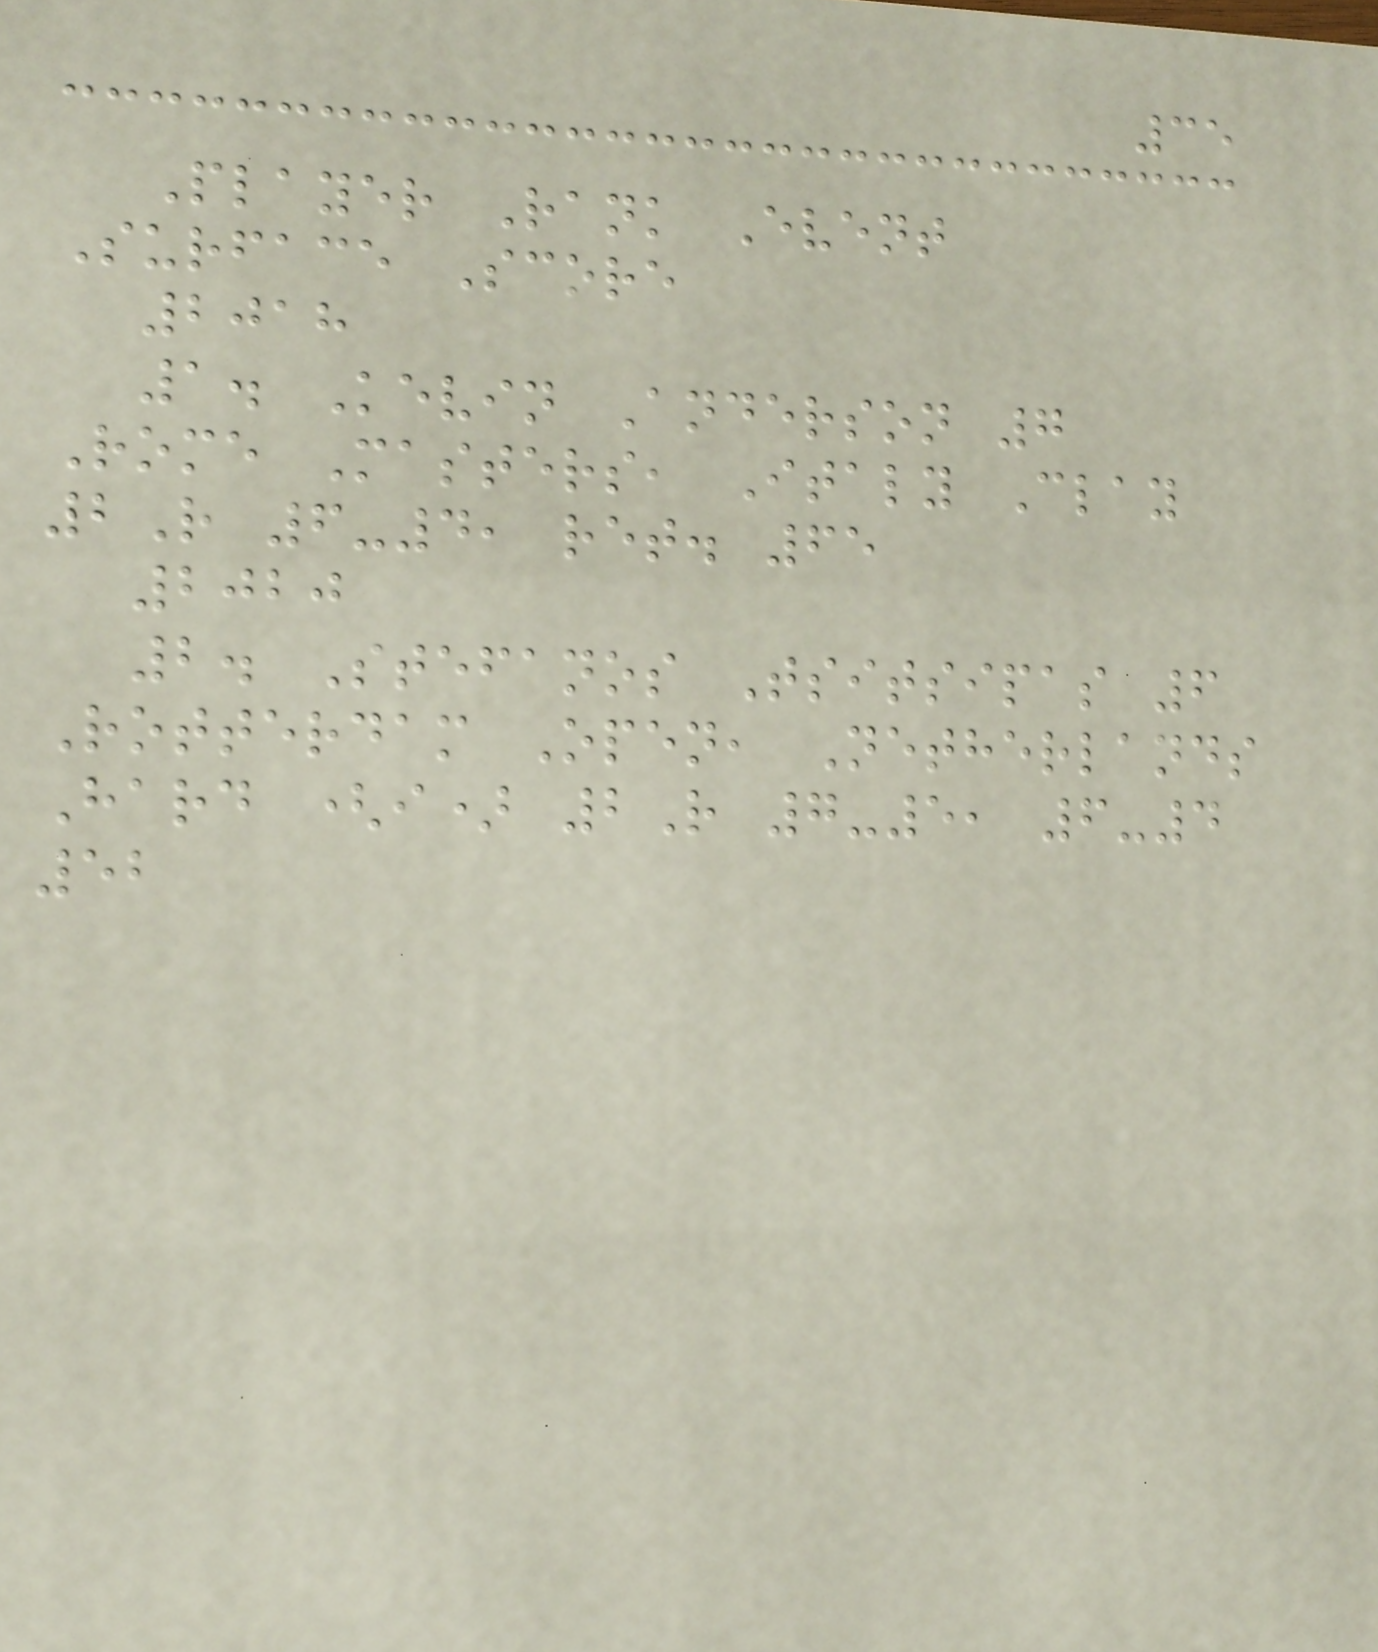35
Player Rank Event
Surface Score
2018
1. Kevin Anderson 7
Rome Masters, Italy Clay
2R 6-4, ret. 65
2020
2. Stefanos Tsitsipas 6
Rotterdam Open, Netherlands
Hard (i) 2R 7-5, 6-4
52
